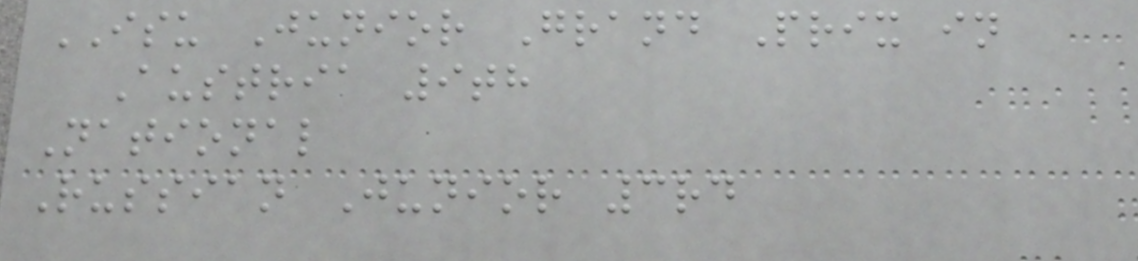ISU Junior Grand Prix in
Austria 9th
National
Russian Junior 3rd
